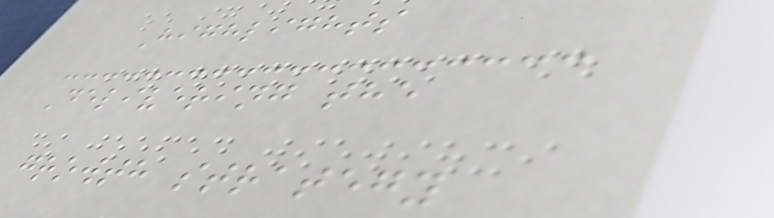Highlights
Delivering the
growth strategy
